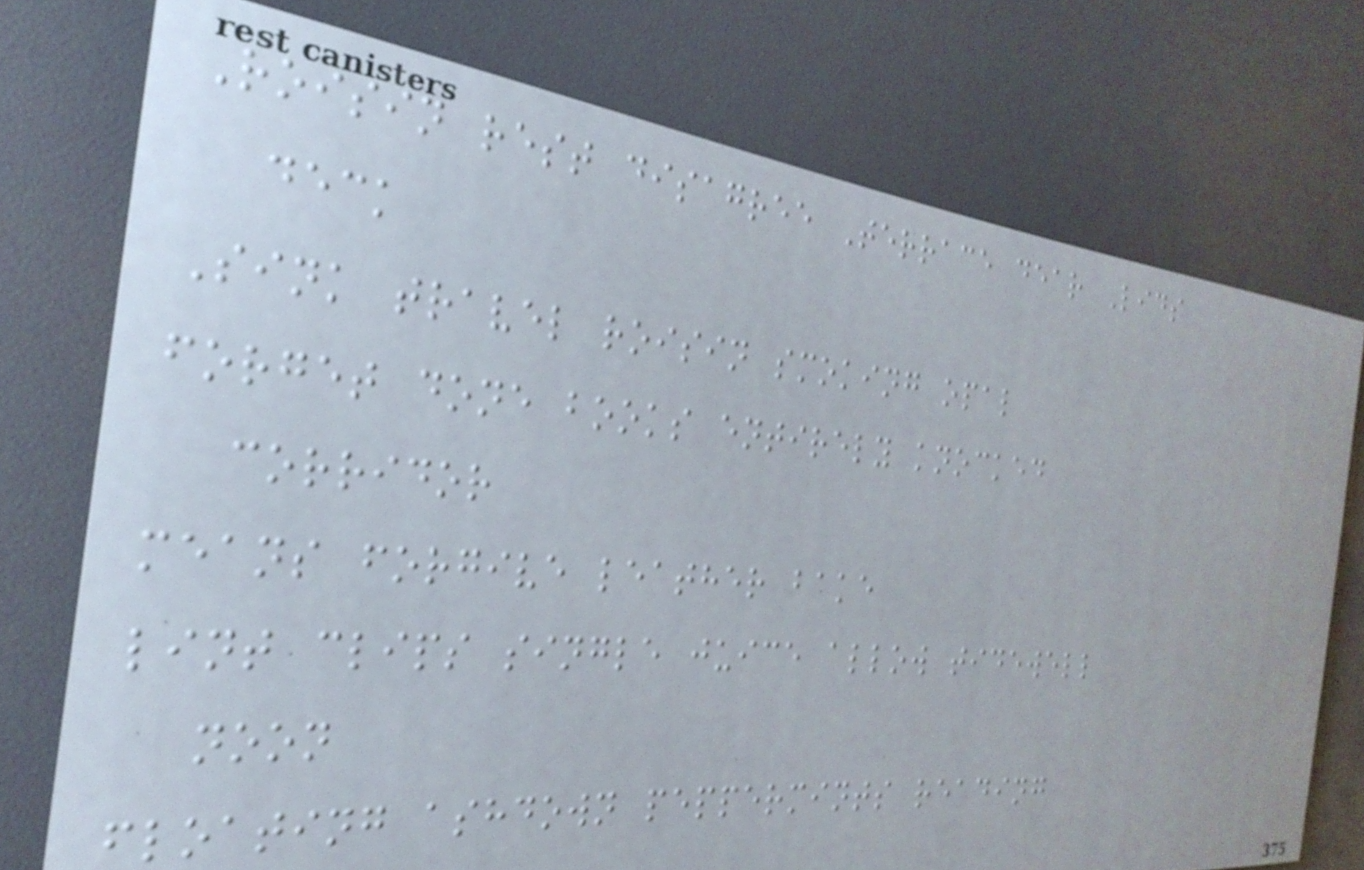Roisin rest disagree Terrace dear Lids
deck
Sink travel roisin smoking opal
forget done books entirely knocked
corridor
means forgive leather bake
lint clips single juice allow tidewell
noon
floating ashdown peppermints reading
